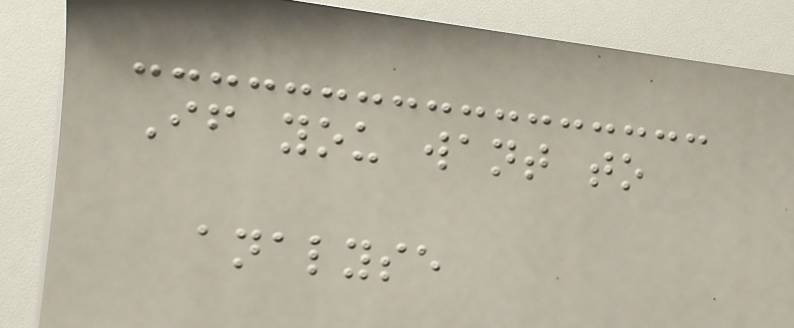If you want to
analyse
